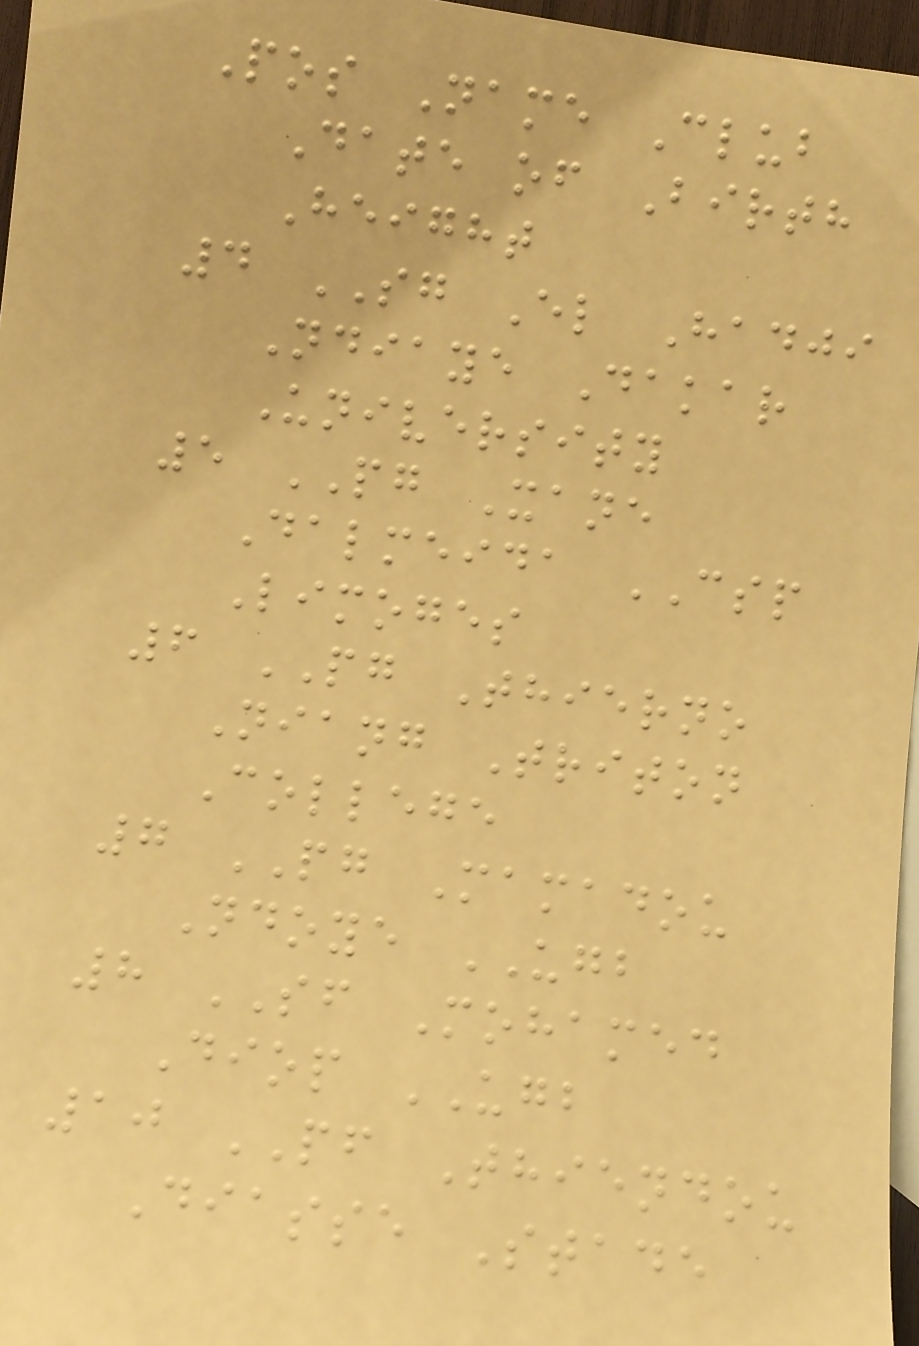Pos Name Club
Date of Birth
Height
4 SG El Hadji
Ndiaye Dakar
University
5 PG Xane
Dalmeida CSP
Limoges
6 PG Thierno
Niang Triton
College
7 PG Mamadou
Ndoye UGB
8 SF Mohamed
Diop UGB
10 PF Thiendou
Diasse Stade
